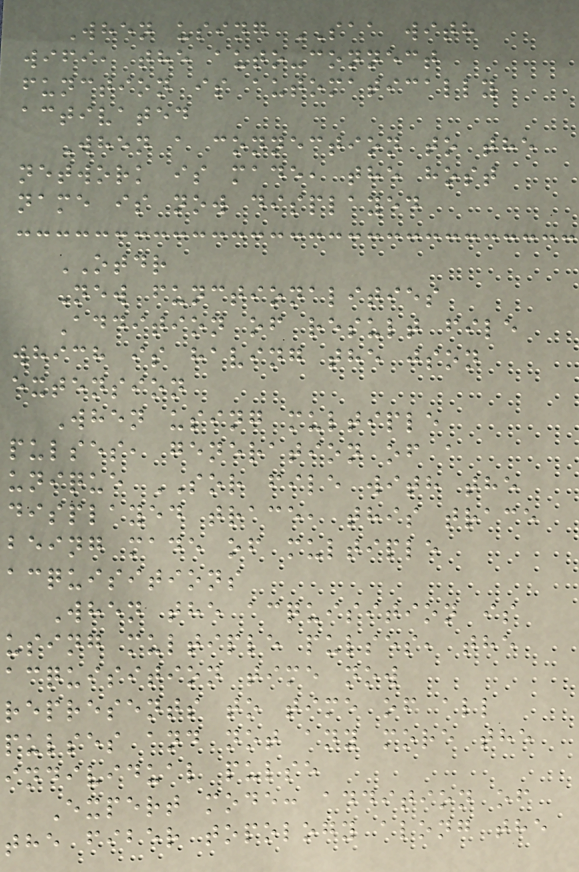When using SAA with
wifi, the auto-connect
function is automatically
activated
When a connection to the
network is made, the host
name is now displayed
OTDR
New functionalities
Addition of result file
which is having the json
extension
When using multiple
pulses, generation of a
unique SOR file with the
displayed trace, this trace
being made of multiple
acquisitions
When the acquisition is
using multiple pulses, the
acquisition time now
represents to time of all
pulses and not any more the
individual pulse
Expert mode: addition of
the fiber topology along the
